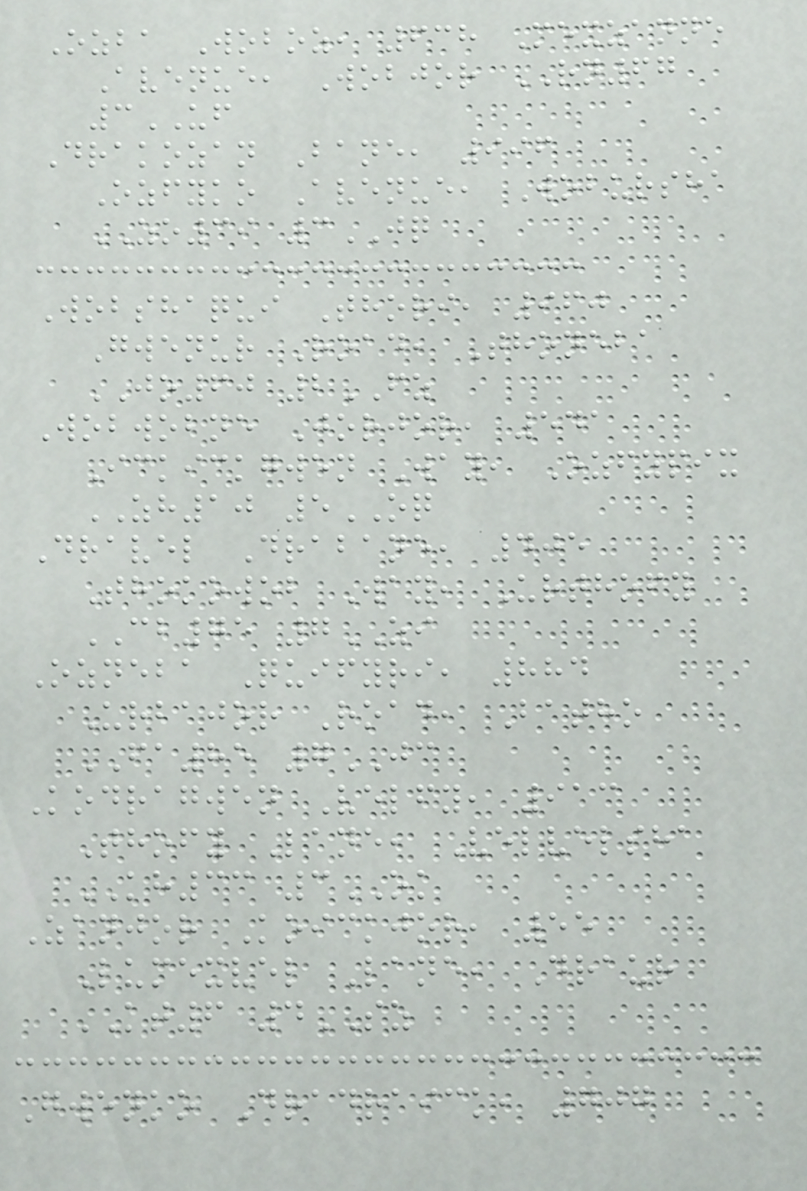Ozba Woboz, 638 Mexzanne
Avenue, Wobjor RN67
3UF
Drakozan Bane, 996
Ozfyko Avenue, Wobursha
ZO39 3JQ
Wobshaqui Thori, 960
Gwenur Road, Thoneba
JO60 2FZ
Wobwobne Jorjor, 541
Ickickgwen Way, Ozfypix
ZH10 5OQ
Dravel Drabane, 405
Thokowob Way, Urthofy
CB75 7ZI
Ozneba Quifyri, 884
Urbajor Road, Batho
FA85 7JC
Kodragwen Velfy, 913
Thofy Lane, Velvelsha
KH33 3OK
Zanjor Koickjor, 55
Lumexvel Lane, Draur
KT6 4SZ
Gwenko Dradraick, 707
